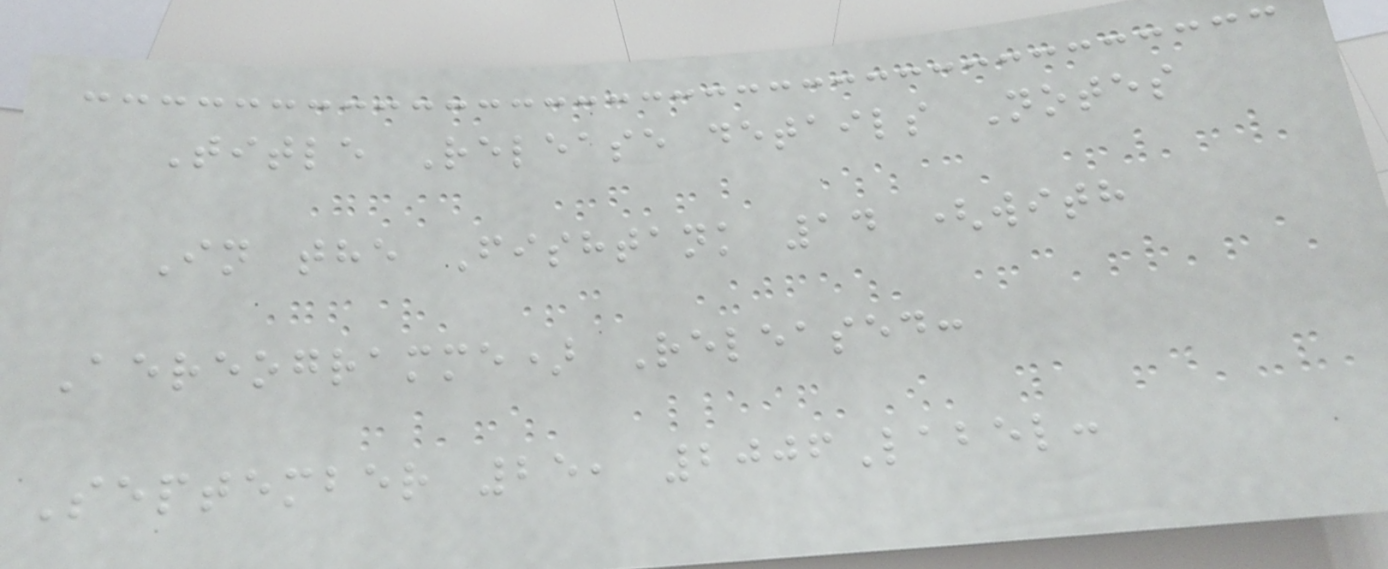Title Release details Notes
In the Fishtank 14 (with
Aereogramme) Released:
September 25, 2006Label:
